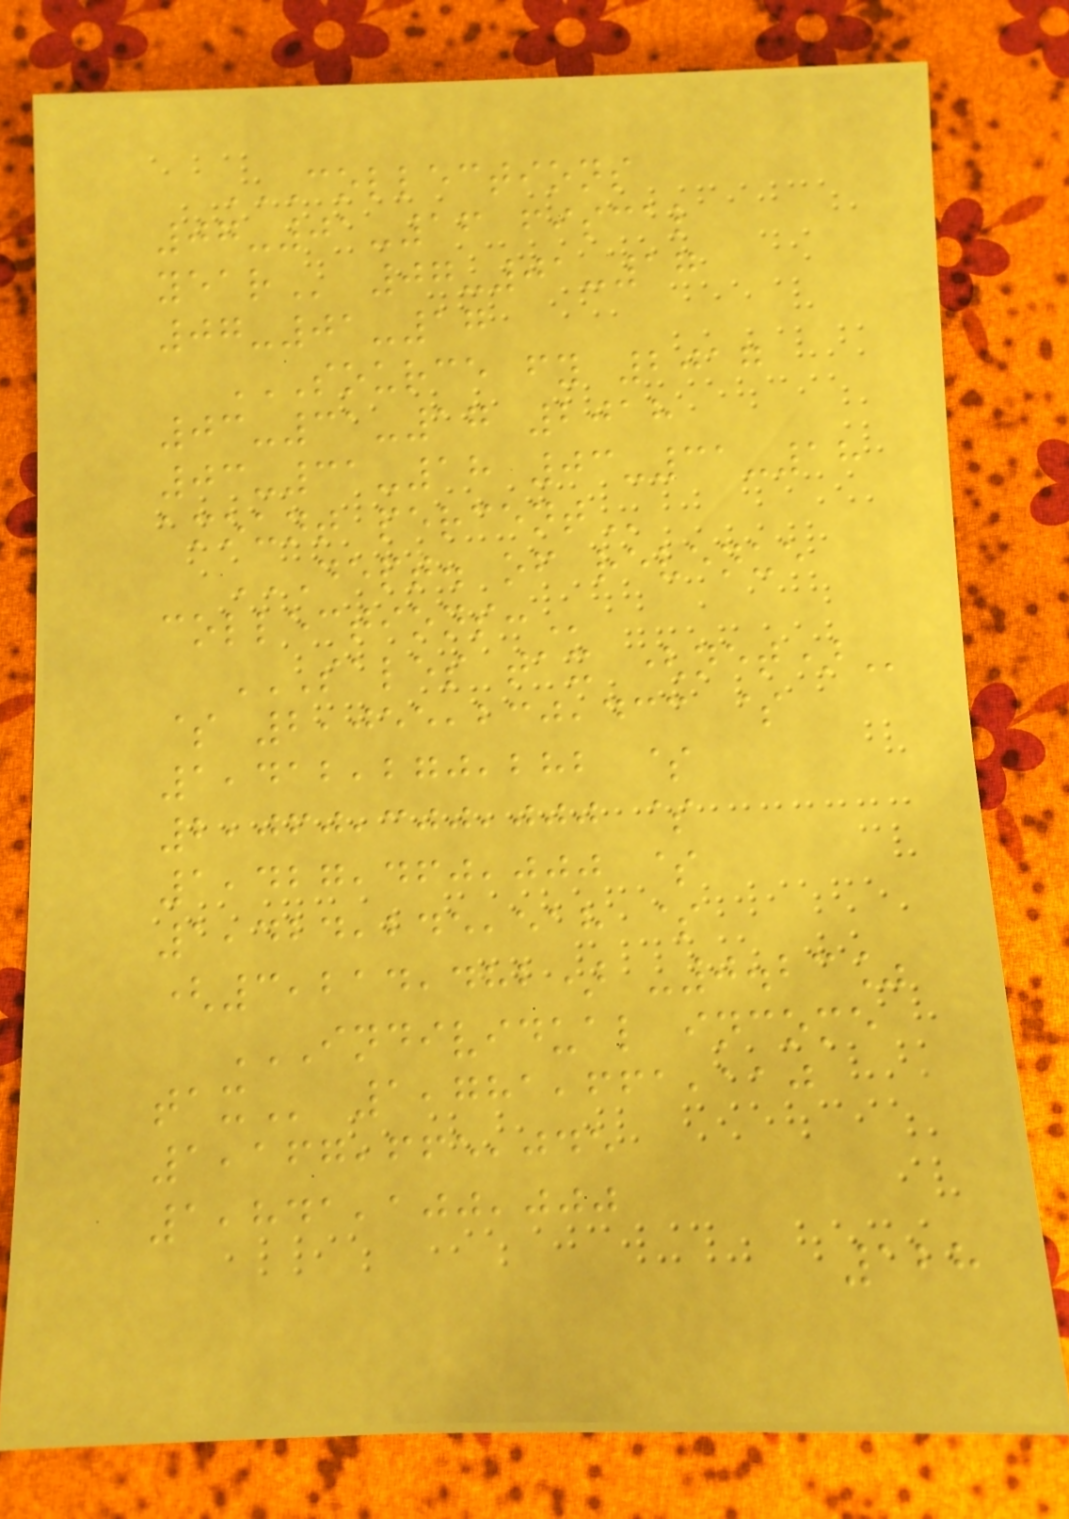COLLECTIONS
07-01-16 FISCAL
YEAR 07-01-17
07-01-17
SOURCE FY 2017
03-31-17 2018
03-31-18 03-31-18
AMOUNT PERCENT
DEPT. OF REVENUE
COLLECTIONS:
SALES TAX (NET)
$ 2,055,230,433 $
1,412,270,282 $
2,060,300,000 $
1,427,460,000 $
1,424,245,518 $
(3,214,482) -0.23%
INDIVIDUAL INCOME
TAX 1,781,661,110
1,167,665,045
1,841,100,000
128
